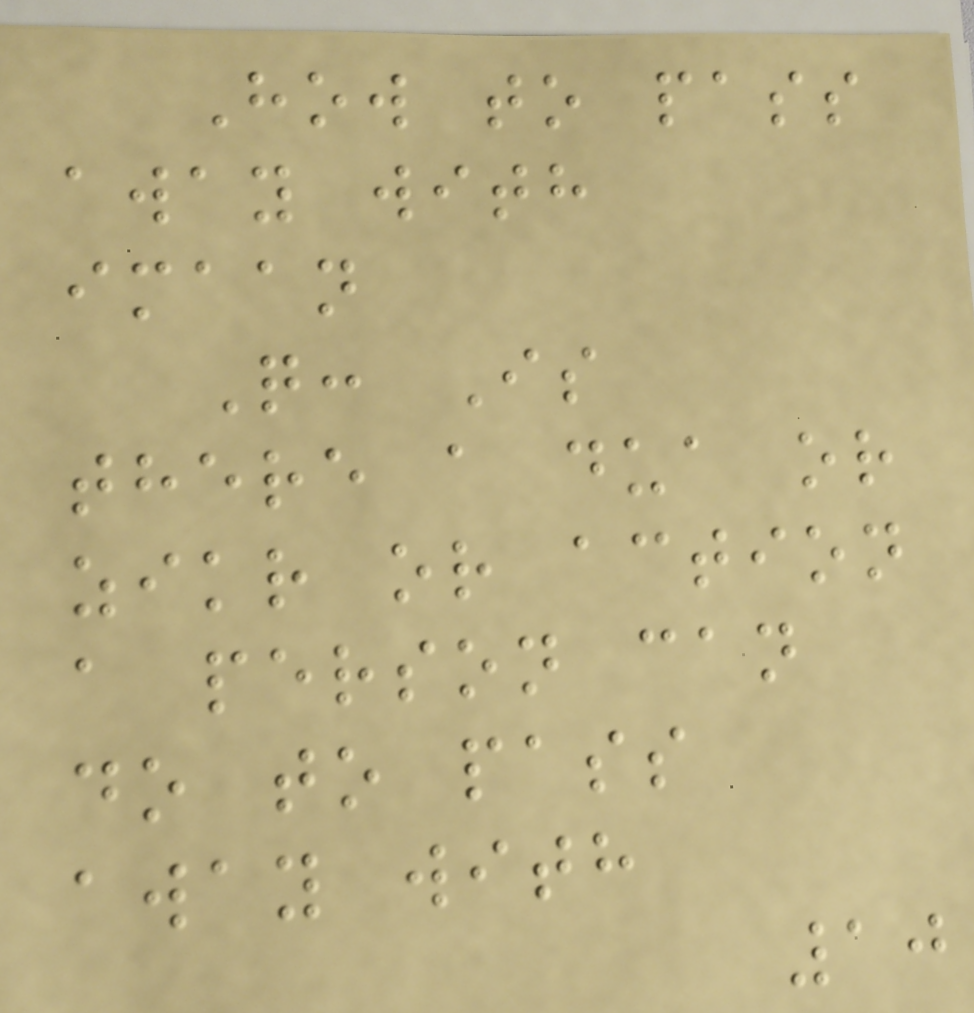How to pass
away with
imaan
Q: Is
there a dua or
zikr or action
a person can
do to pass
away with
10
